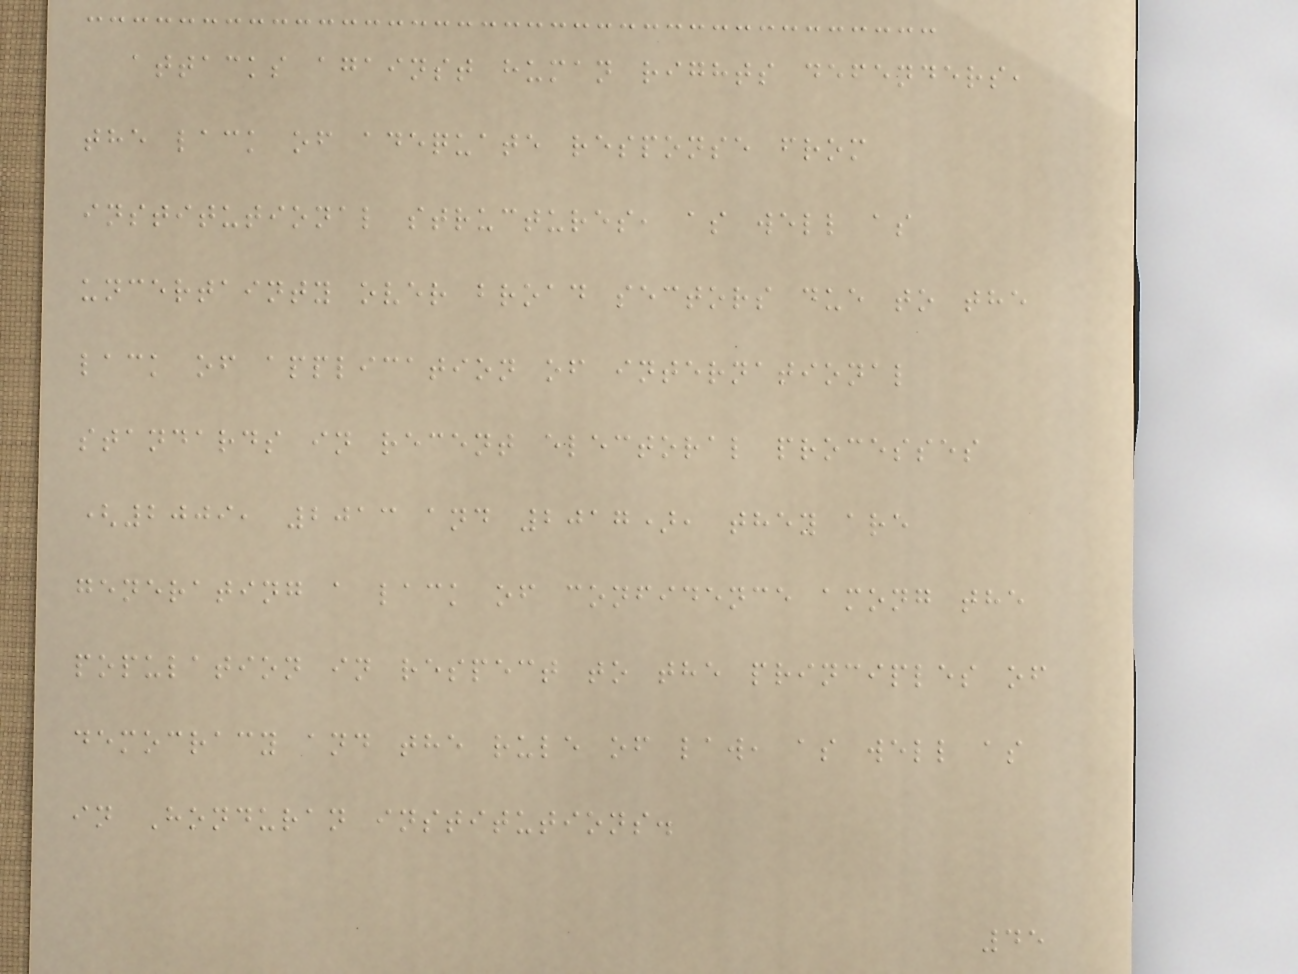attacks against human rights defenders,
the lack of adequate response from
institutional structures, as well as
uncertainty over broad sectors due to the
lack of application of international
standards in recent electoral processes
(2009, 2013 and 2017), they are
generating a lack of confidence among the
population in respect to the principles of
democracy and the rule of law, as well as
in Honduran institutions.
45
